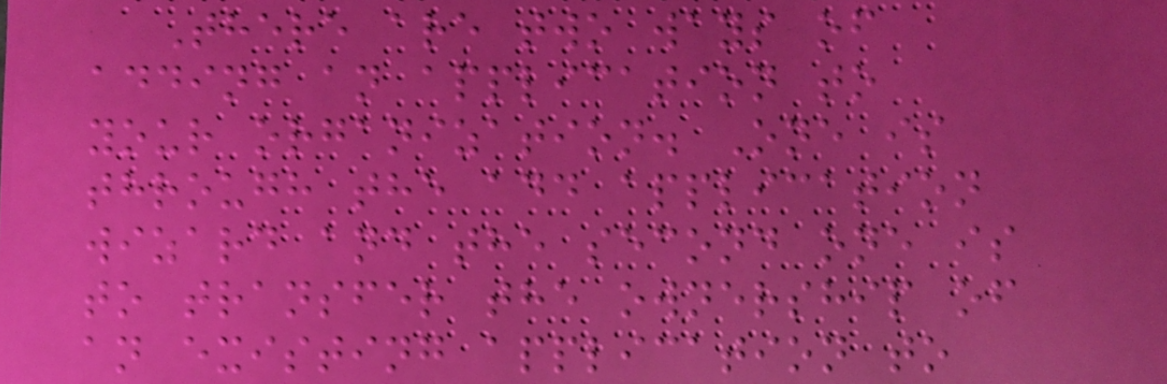There are two ways of
adding an application to
your organization. One is
through the add application
wizard and the second one is
to transfer the ownership of
an existing application to
